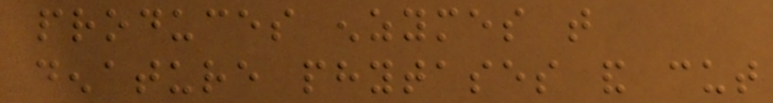produces enzymes that
denature phytases and cut
